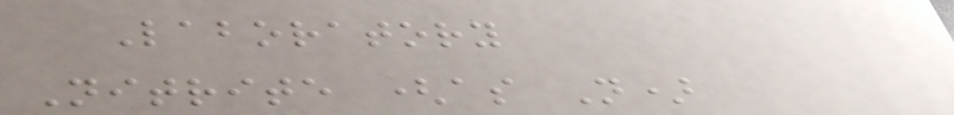Laboratory
Nitrite (as N)
